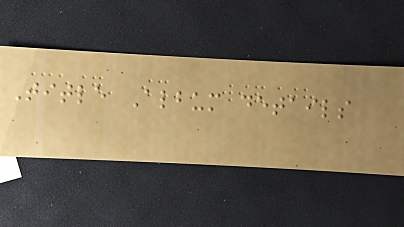Title Album details
